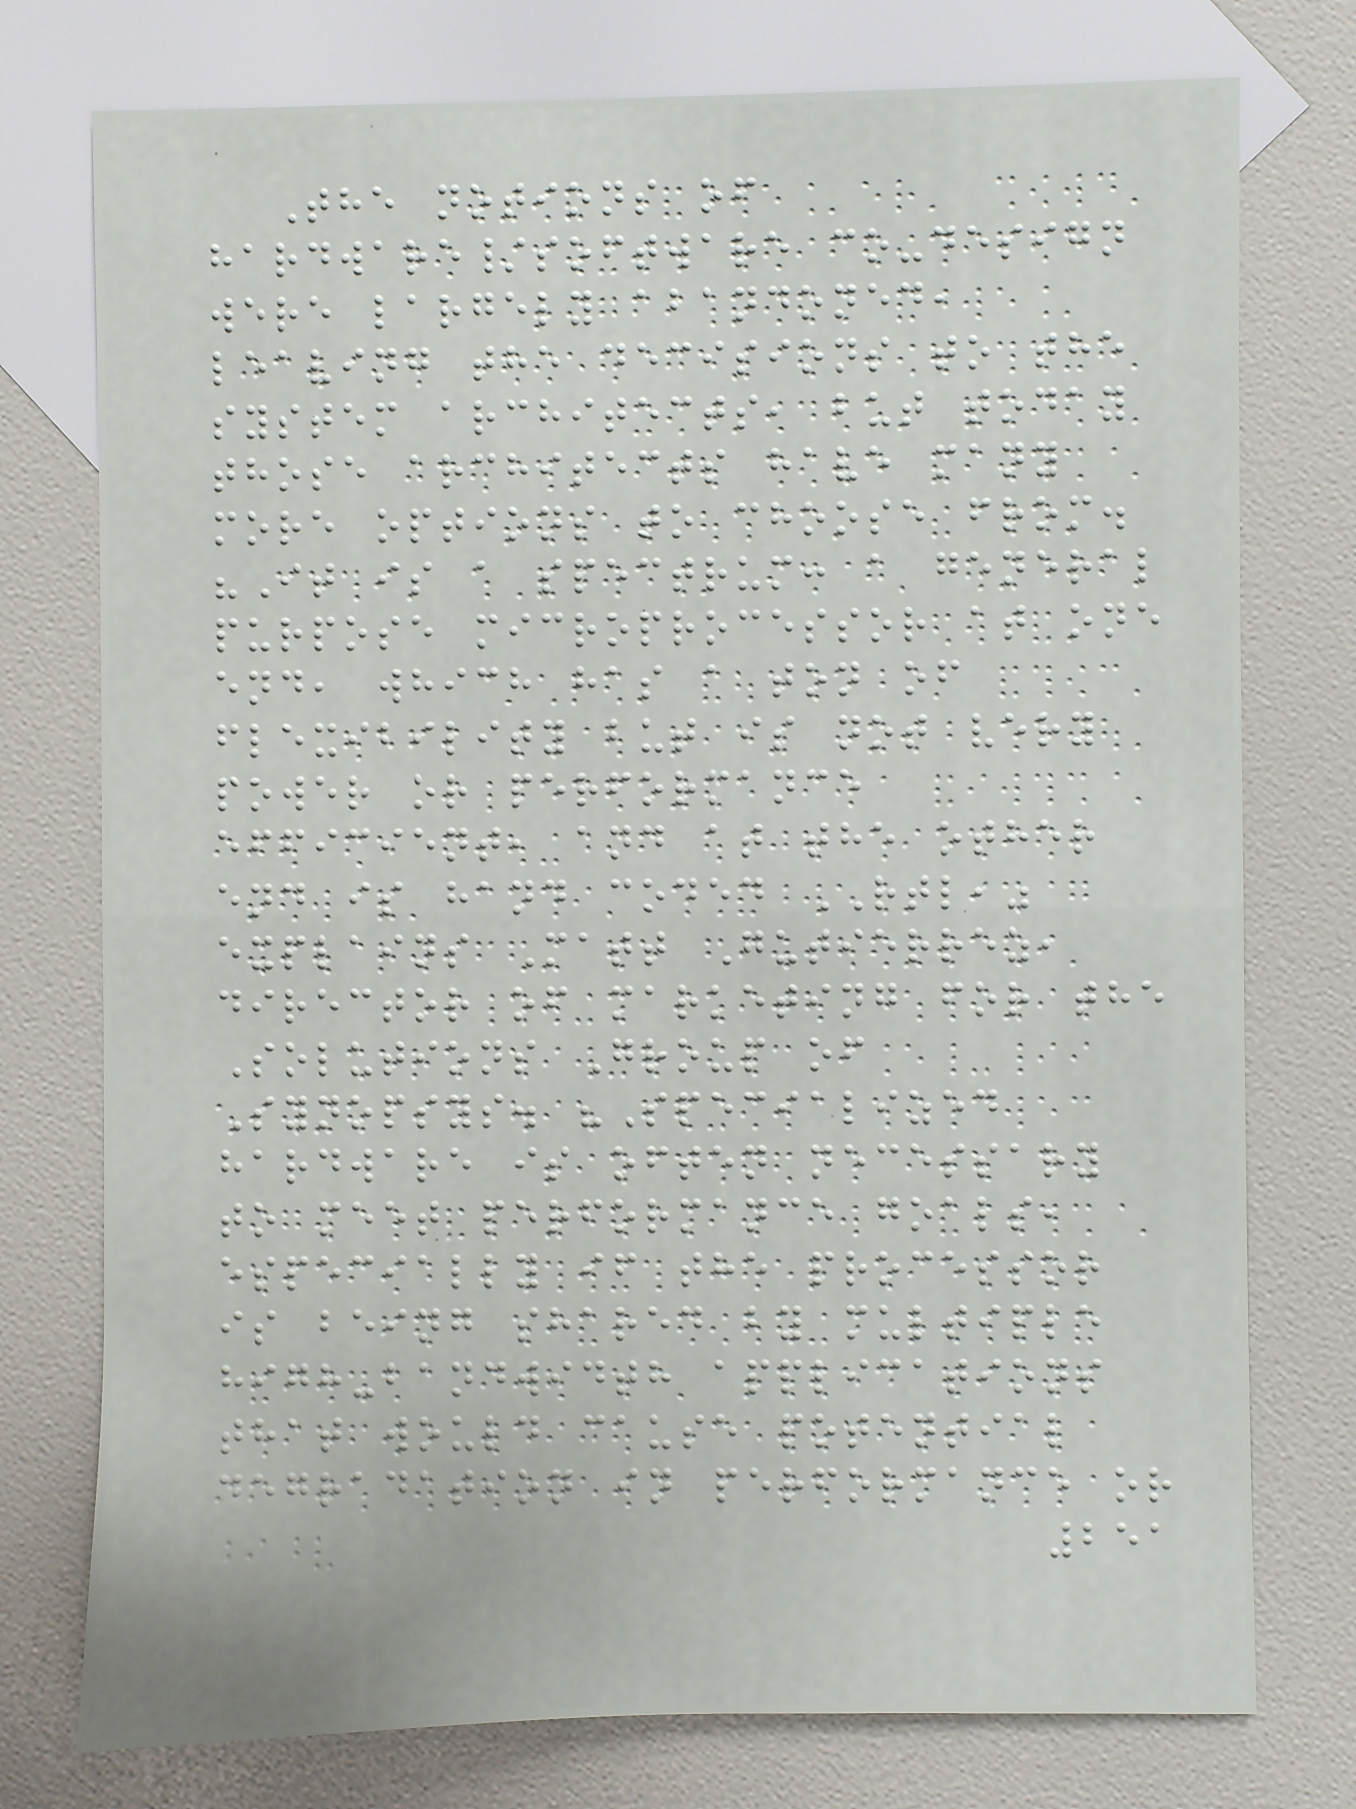The notions of
hardware/software co-design
were largely abandoned,
leaving the decisions to the
system architects, but today
those architects have many
more options to choose from.
"It is a spectrum: a general
purpose microprocessor at one
end, which has a ton of
flexibility but is not very
power or performance
efficient, and at the other
end is hand coded RTL,"
explains Matt Gutierrez,
director of marketing for the
Solutions Group of
Synopsys. "Specialized
hardware is often necessary
to meet performance goals,
especially if the processor
is being shared by multiple
high-bandwidth applications
that would cause potential
degradation in performance or
251
